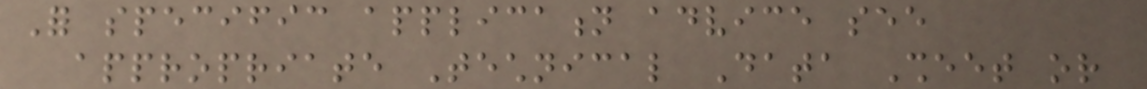For specific application advice see
appropriate Technical Data Sheet or
